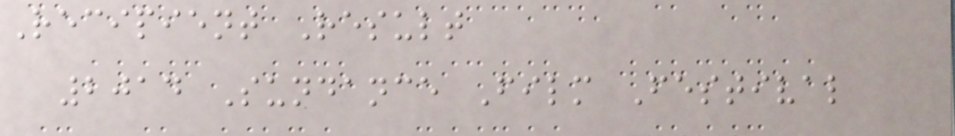Recipient Result
2014 Sundance Film Festival
